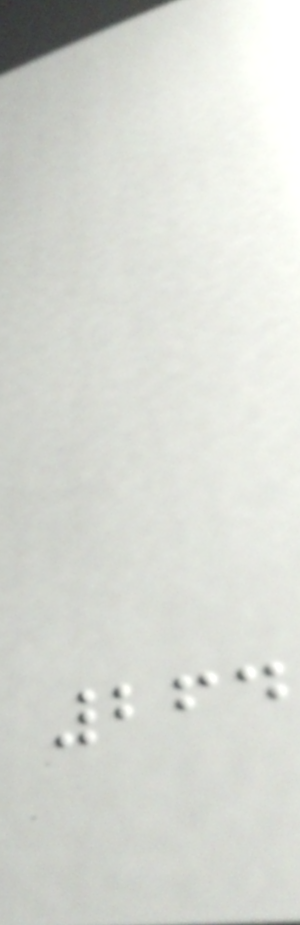264
